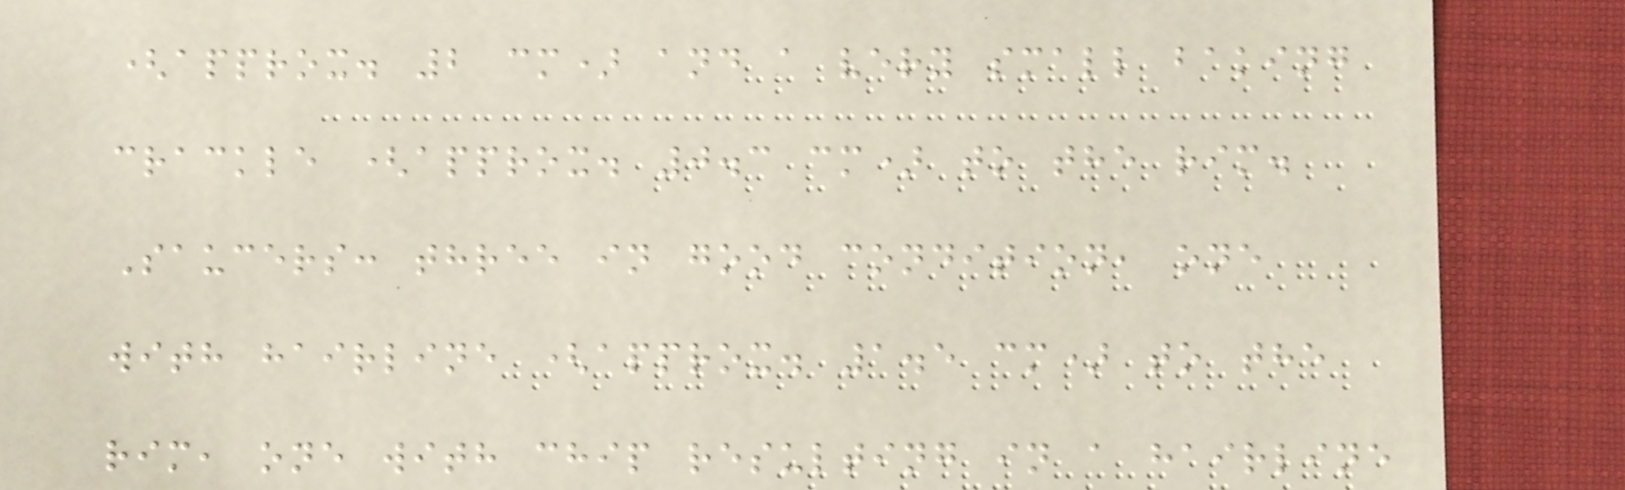(approx. 2 cm) and a very small baking
crackle (approx. 0.3 cm) to the rim.
Saucers: three in good condition, one
with hairline (approx. 1.5 cm) to the
rim, one with chip resulting in a hairline
